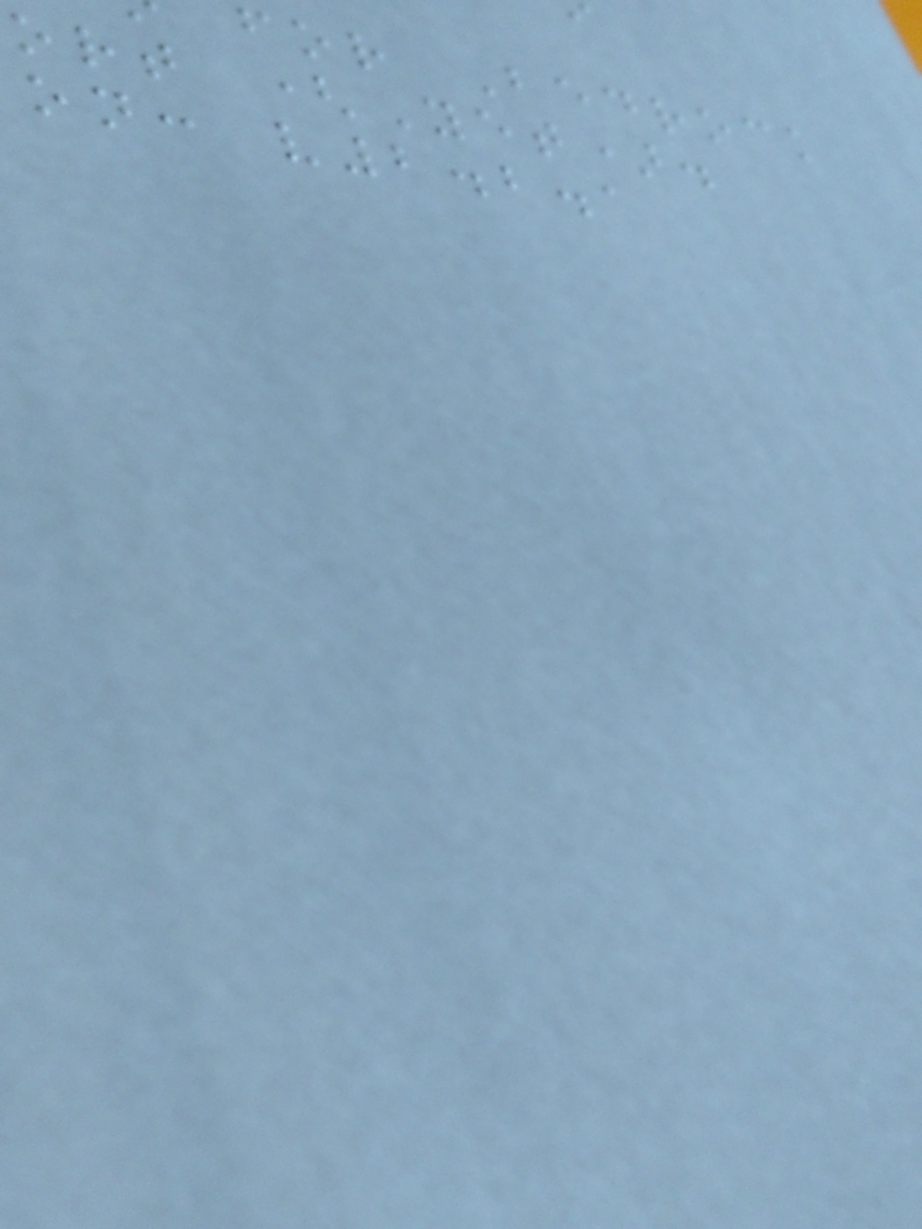for Bedrock
ort (Yet).
on: v2.2.1
